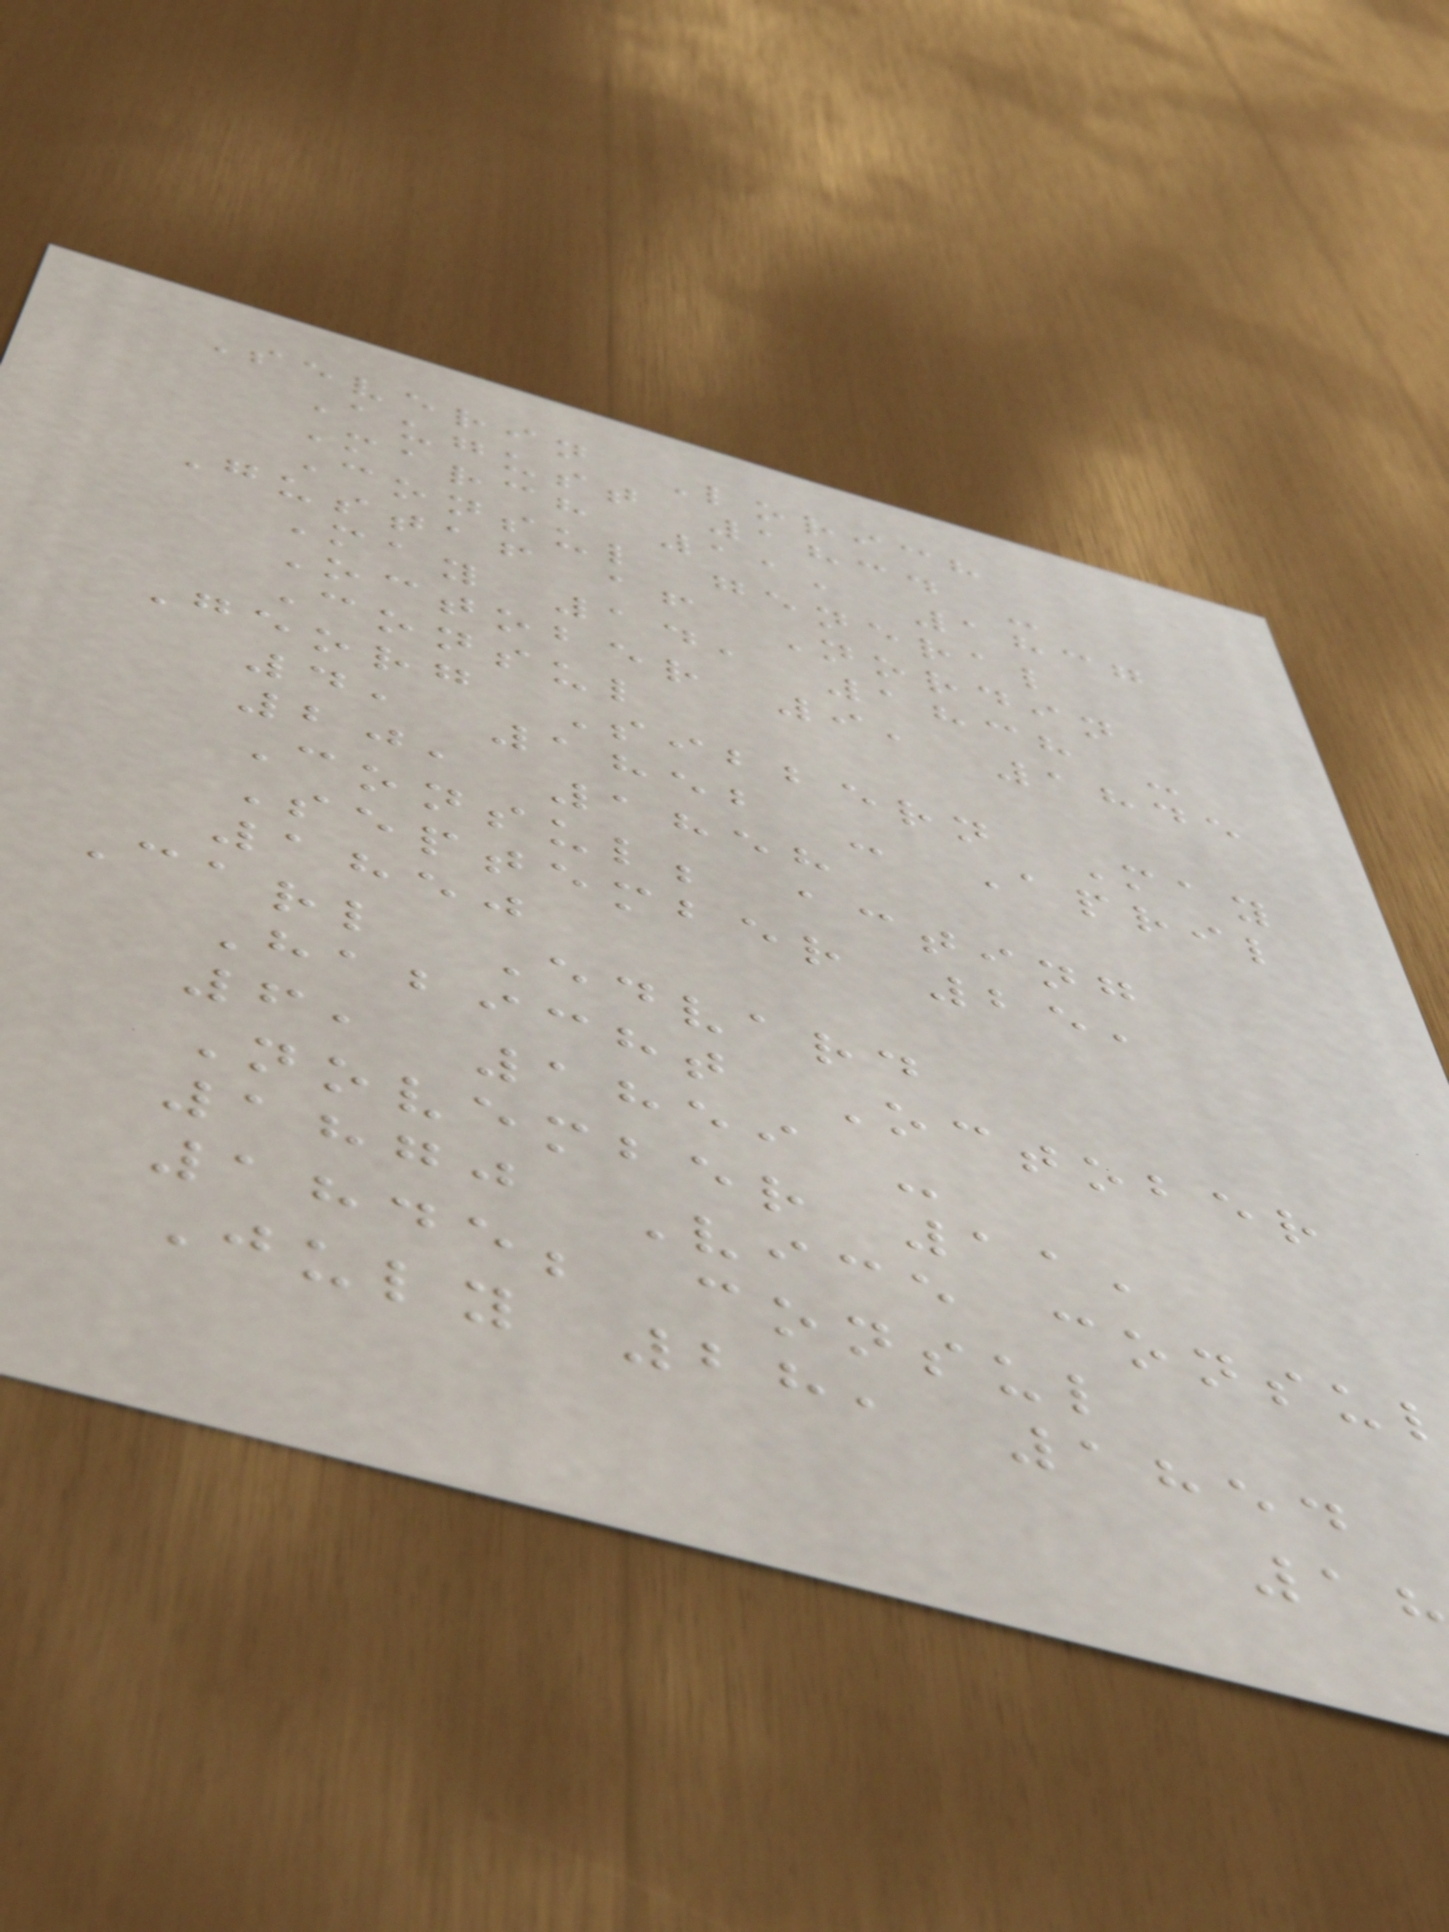Severin Lorich
August 1834 -
March 11, 1837
Consul general
Gustaf af Nordin
May 14, 1838 -
October 9, 1845
Consul
Georg Sibbern May
4, 1852 - April
20, 1858
Consul; acting
September 25,
1850
Carl Edvard
Habicht October
6, 1859 -
November 11,
1870 Vice consu
1845; consul
July 28, 1854
